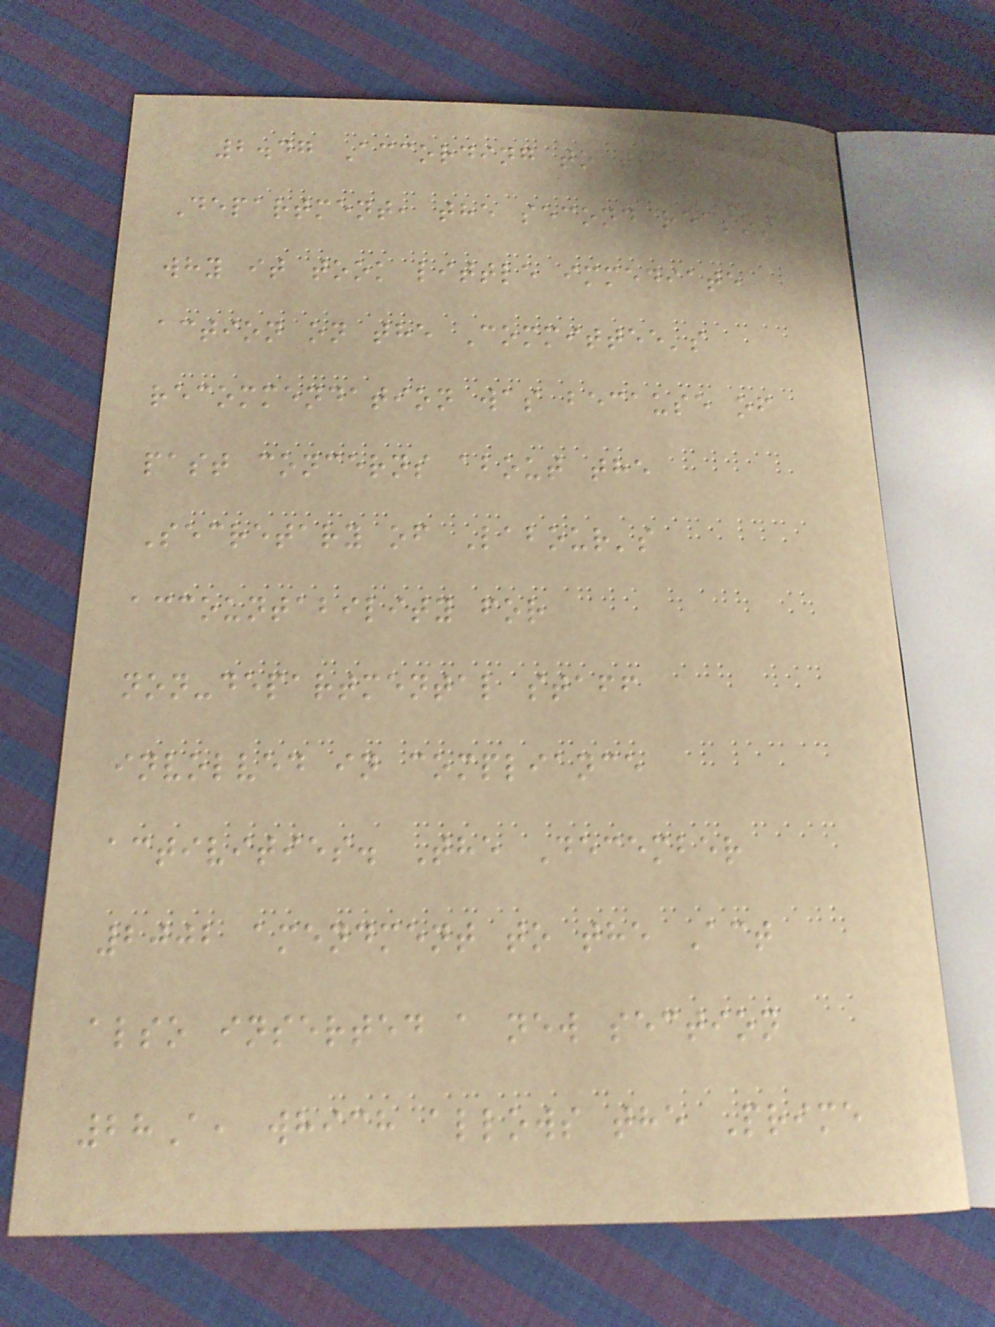2.47 According to the
Department, the second reason
why it took little immediate
action on the Committee's
recommendation was because of
past concerns about the
Secretary of Labour's
accountability for
non-departmental staff
involved in compliance
activities. The December
2002 amendment to the Act
also inserted a new section
28A, which allows the Prime
